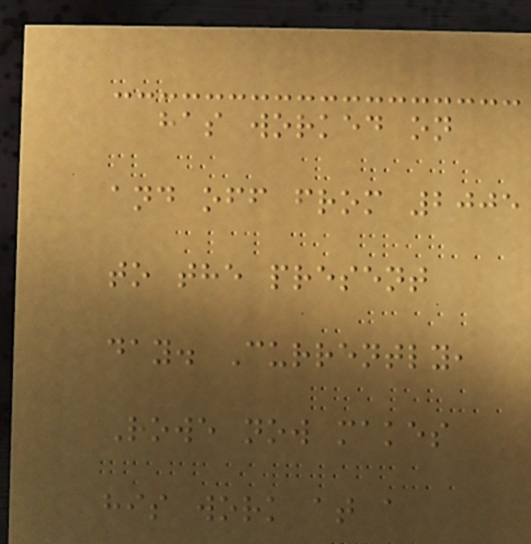has worked on
and off from 2005
to the present
day. Currently,
Rowe now makes
his work at a
